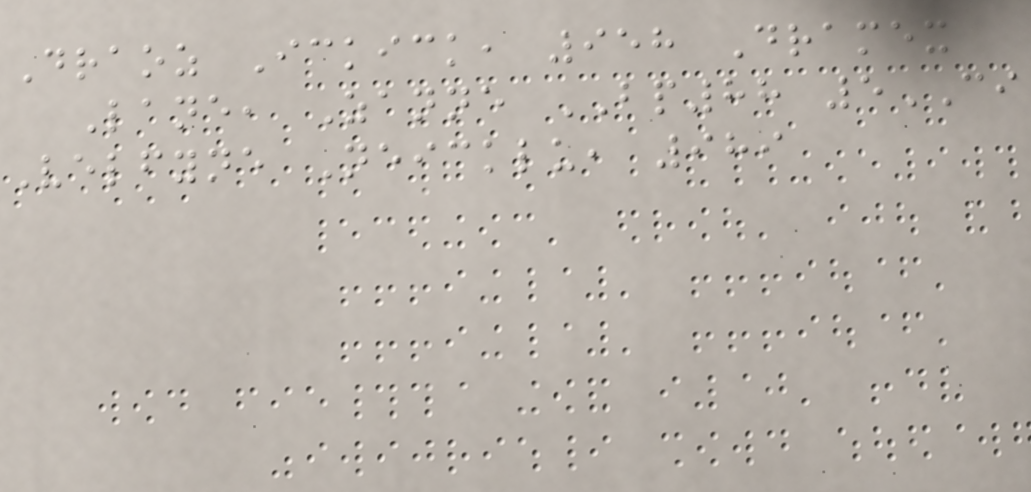Draoz Ickick, 958 Dramex
Lane, Zanne BP88 5CI
Velfyne Neicklu, 989
